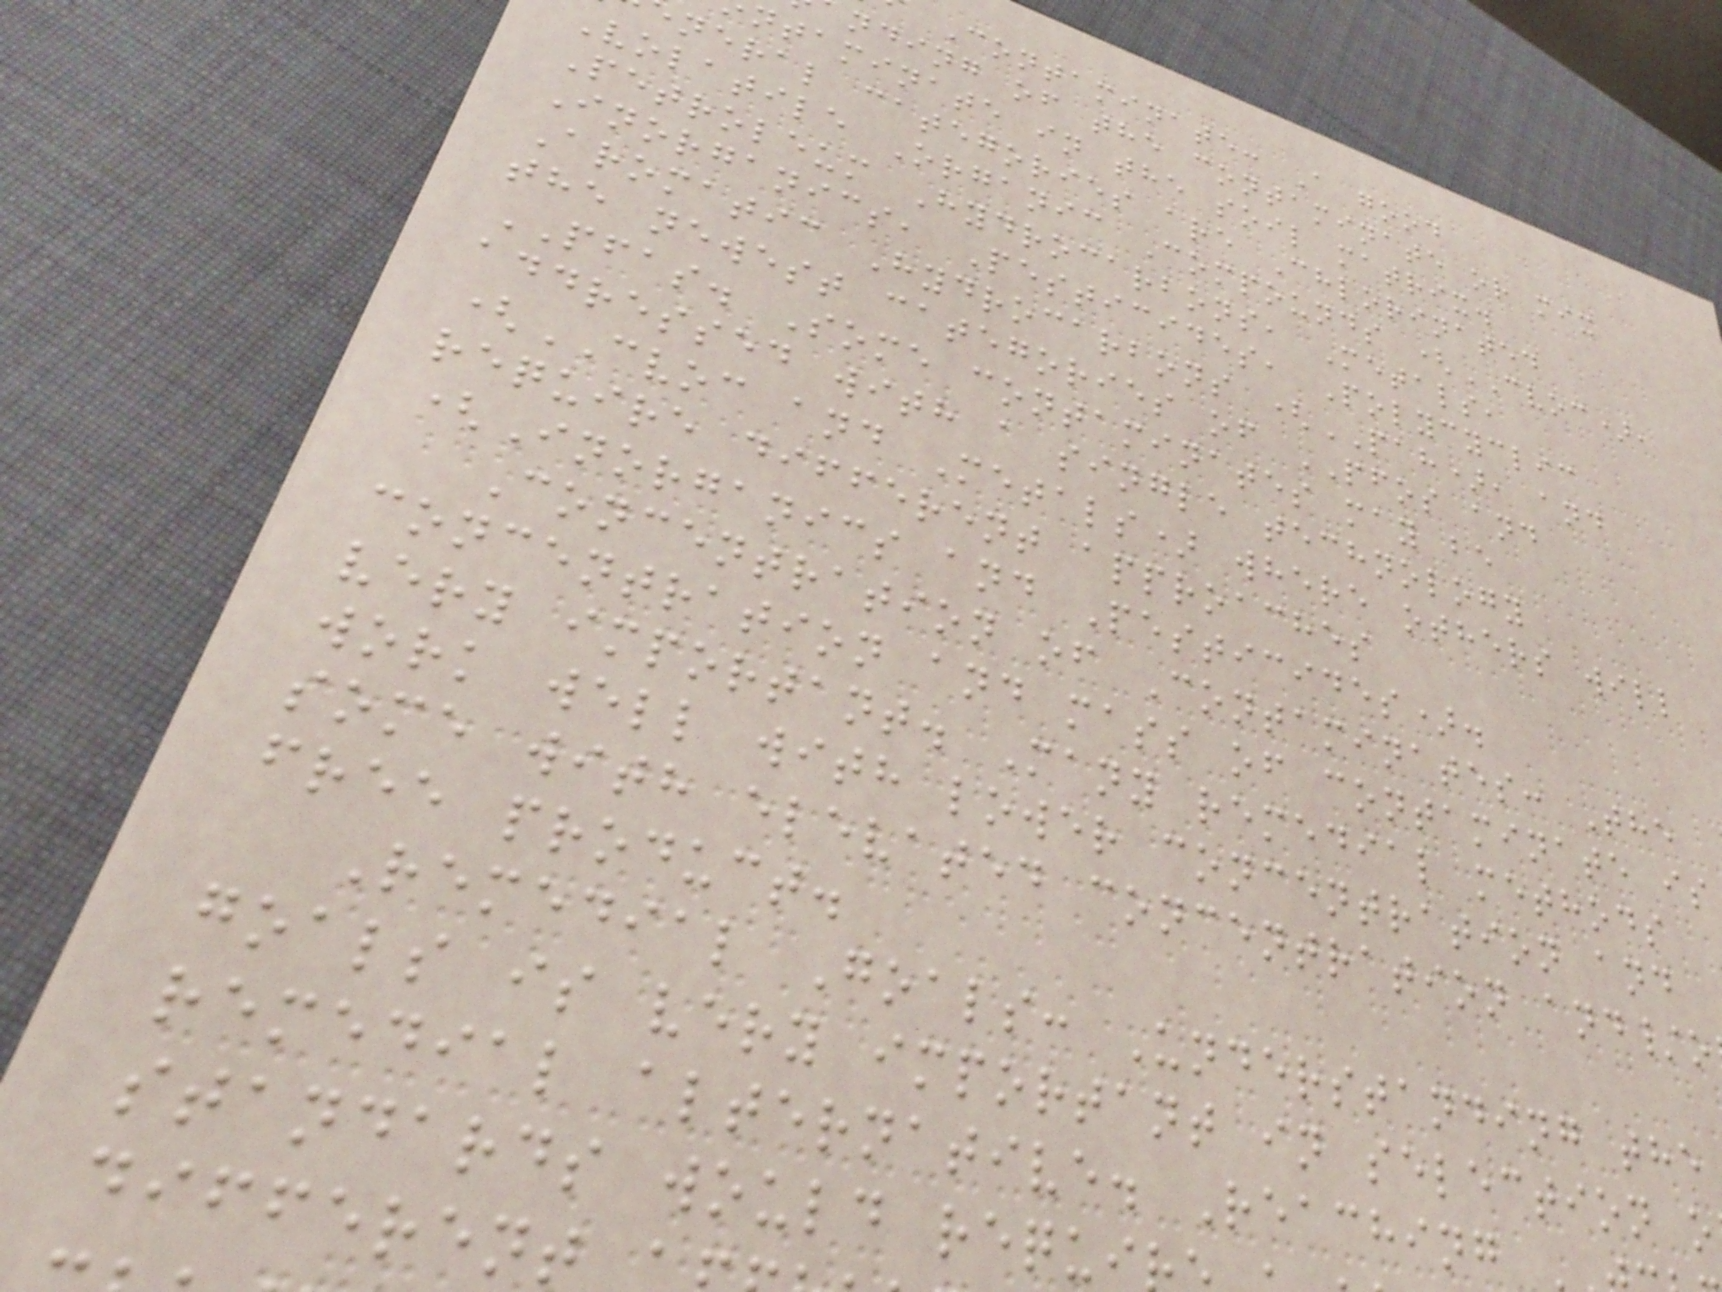Contaminate: A good
nding of the contaminate or mix
ntaminate in the soil matrix.
neral categories are Chlorinated
Volatile Organic Compounds (CVOC),
Petroleum Hydrocarbons, Metals,
Inorganics, Pesticides, Polycyclic
Aromatic Hydrocarbons (PAH), and
the newest categories of PFOS and
PFAS. Some contaminates may be
addressed with a single technology
(CVOC and Metals) where others will
require different approaches
(Inorganics and Pesticides).
Concentration of Contaminates: The
concentration and mass of contaminate is
very important. Many remedial methods
work well with lower concentration and
some with elevated concentration and/o
free product.
Remedial Goals: Understanding the
goals is very important in selection o
remedial alternative. Reaching
standards would requi
different
